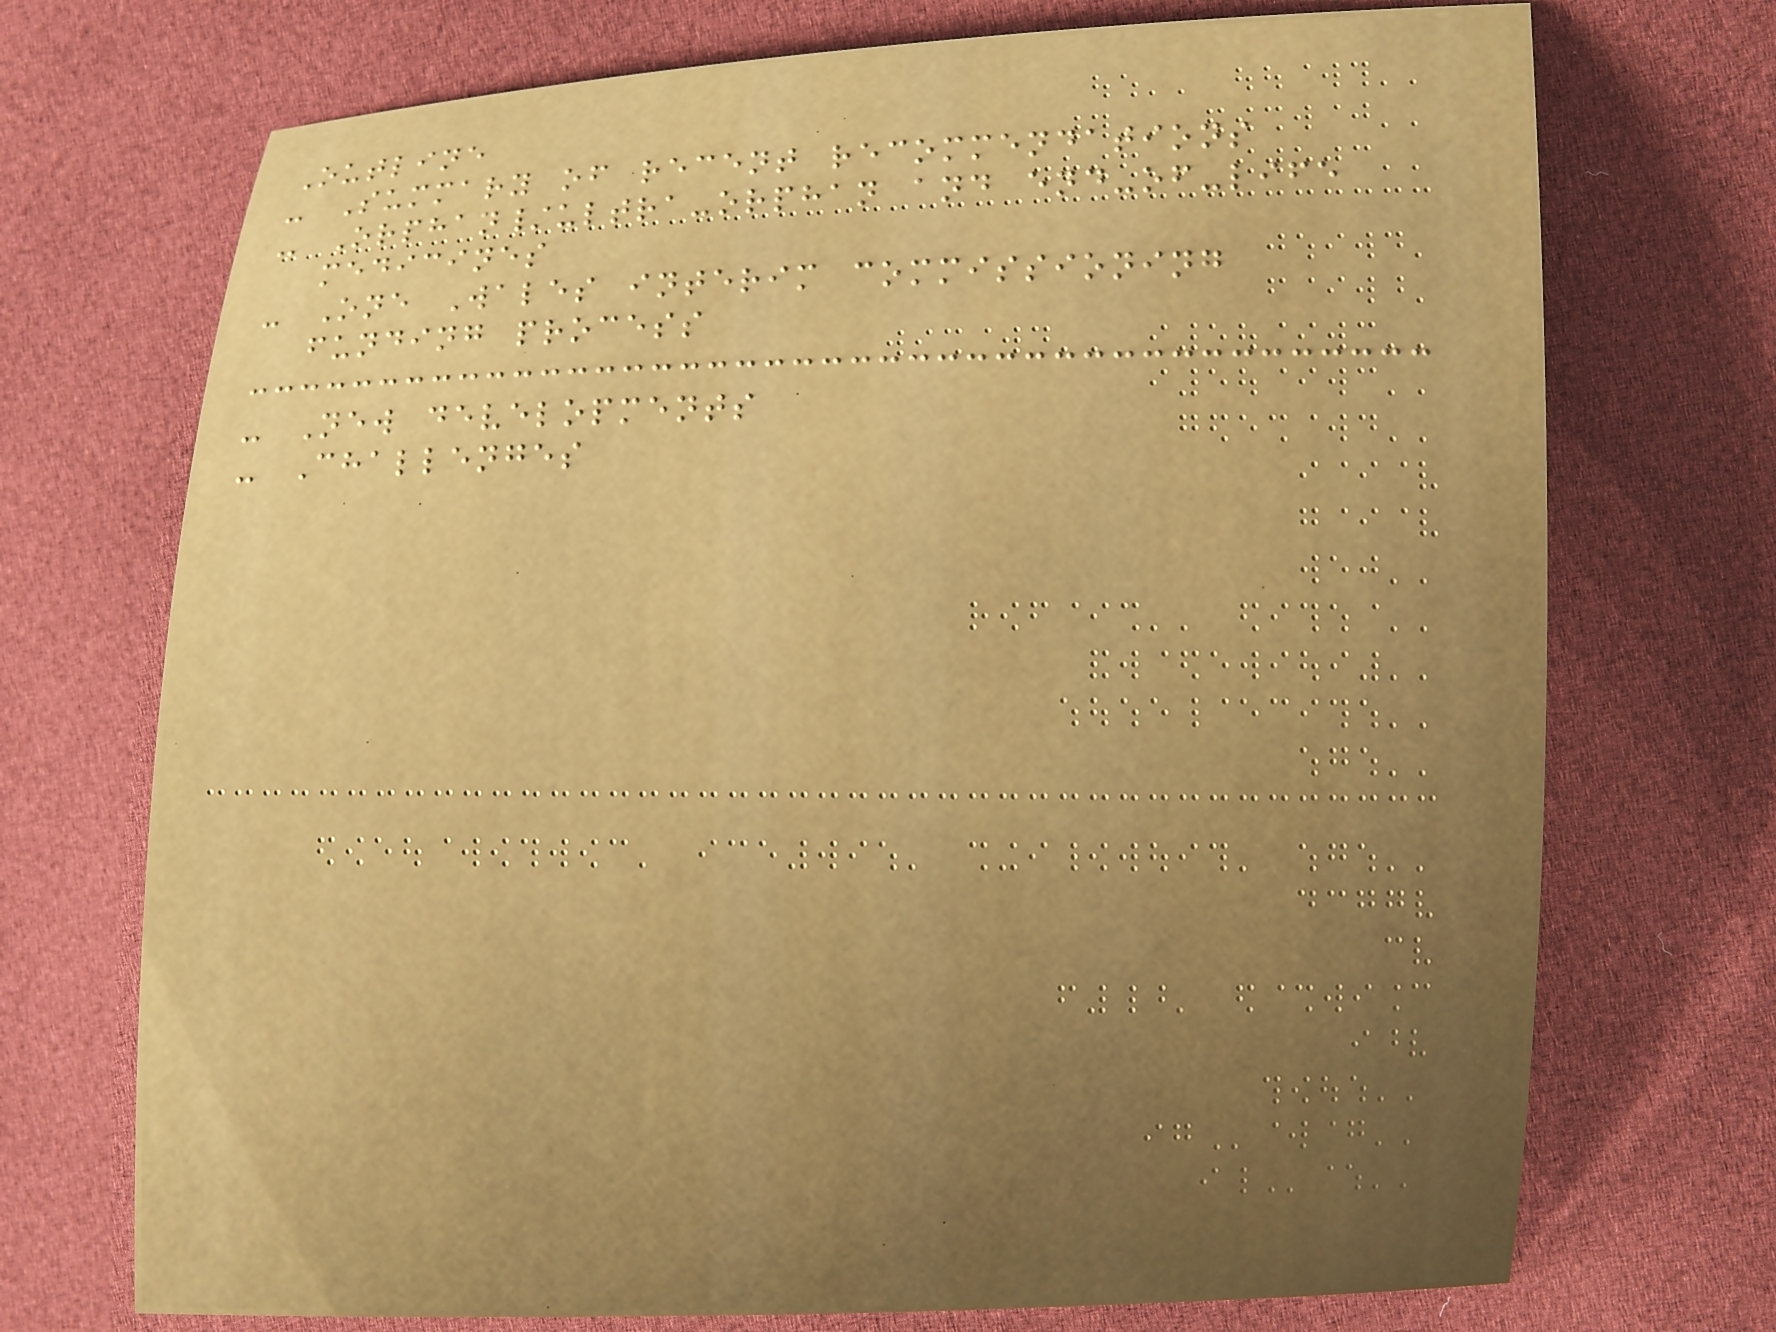Outline
- Summary of recent recommendations
- Orphan/ultra-orphan and end-of-life
medicines
- One Wales interim commissioning
funding process
- New developments
- Challenges
